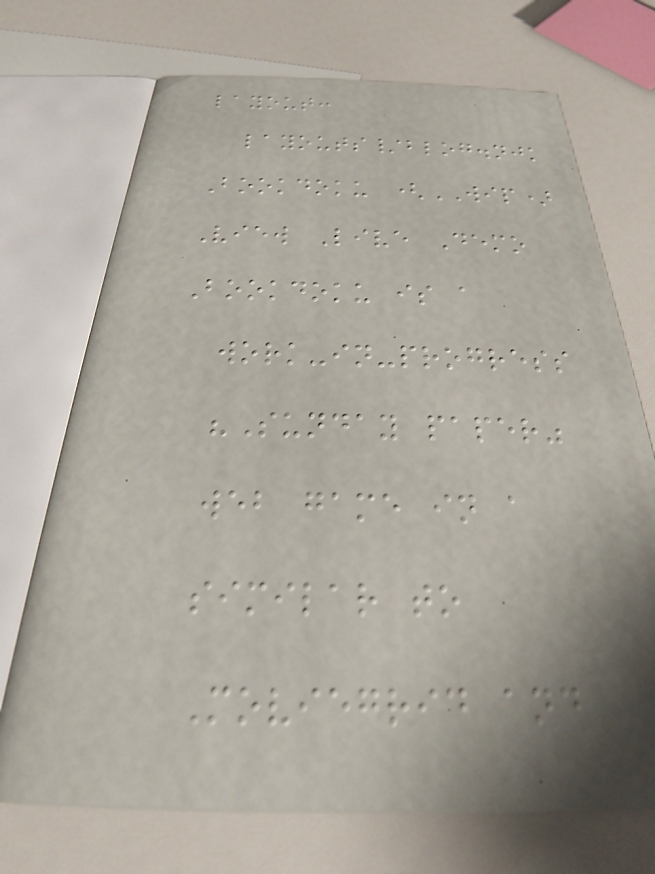layout:
layouts/blog.njk
Bookdoku (WIP)
View Live Demo
Bookdoku is a
work-in-progress
"Sunday paper"
web game in a
similar to
Moviegrid and
